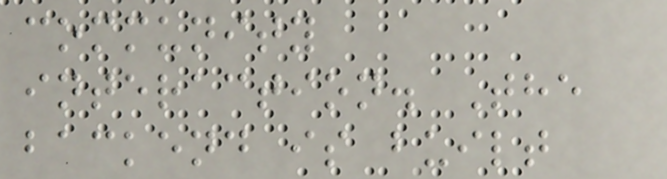community
interaction. The
backend is built
